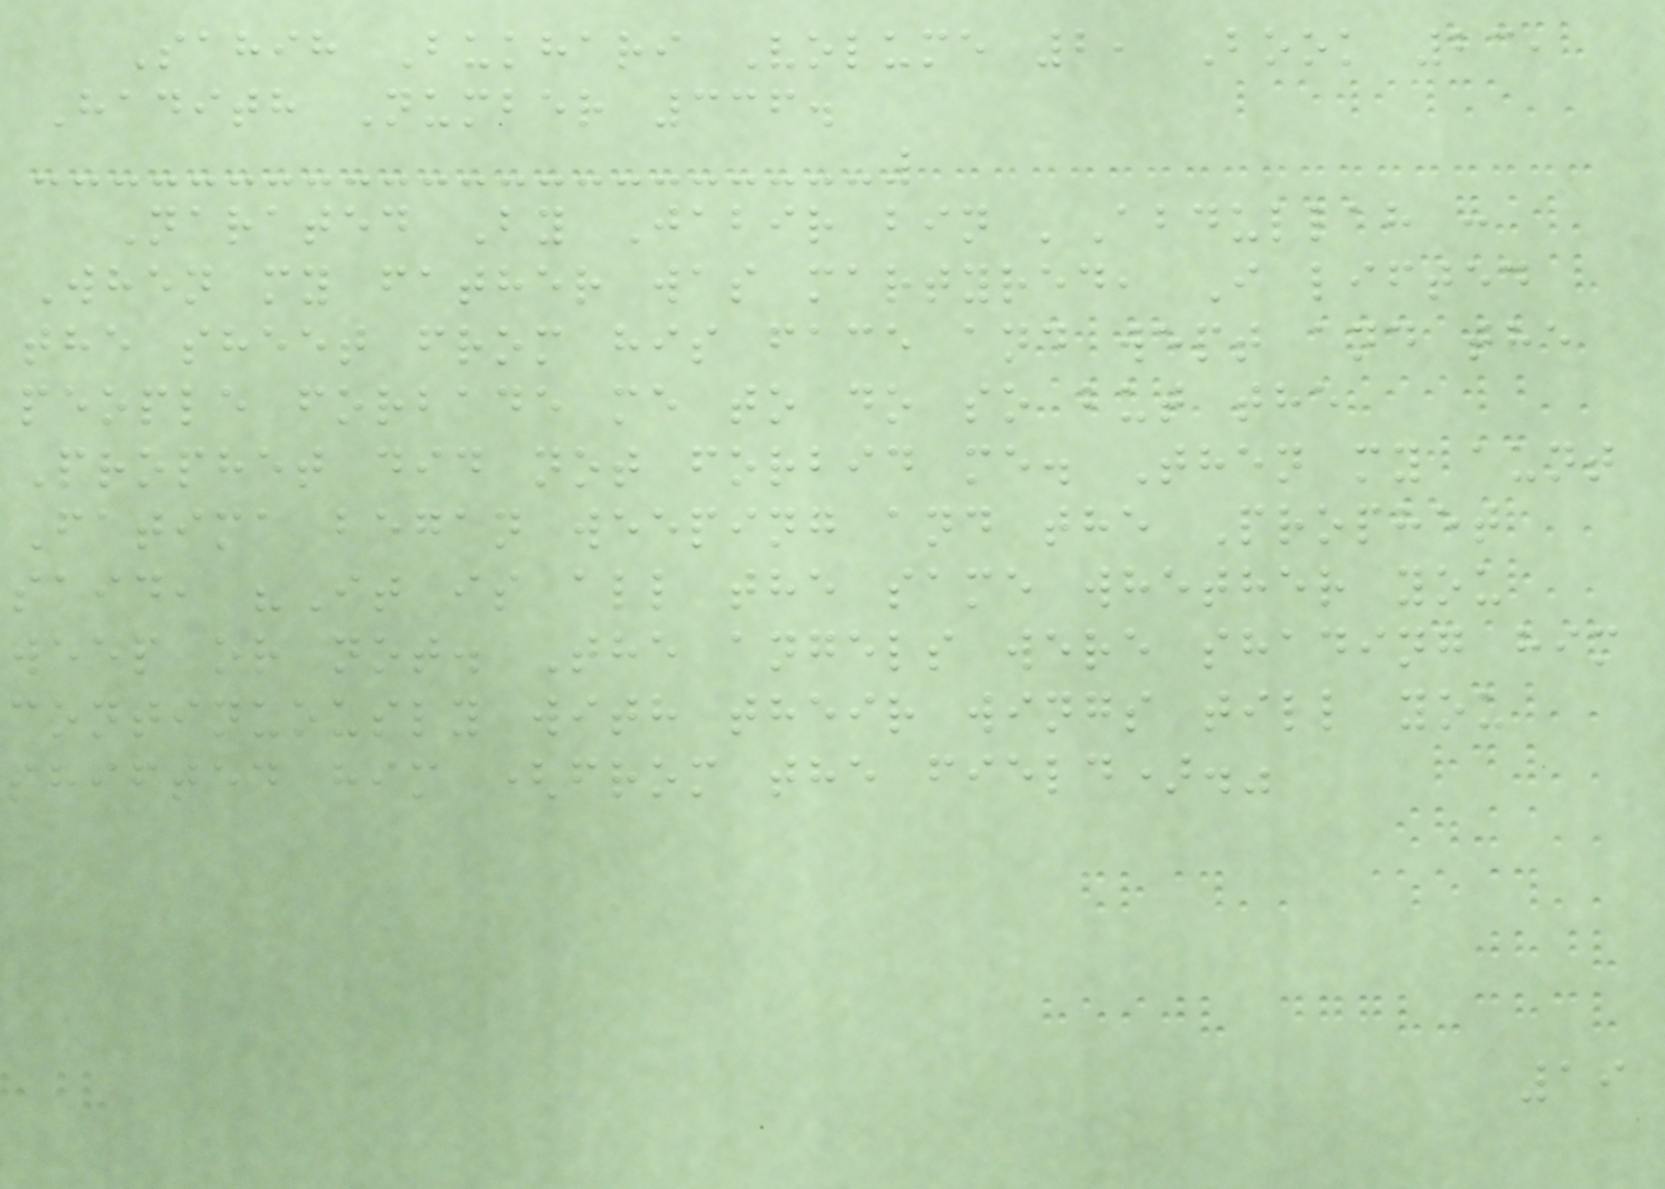Sahih Bukhari Volume 2, Book 23,
Hadith Number 336.
Narated By Jabir bin 'Abdullah :
When my father was martyred, I lifted
the sheet from his face and wept and the
people forbade me to do so but the
Prophet did not forbid me. Then my aunt
Fatima began weeping and the Prophet
said, "It is all the same whether you
weep or not. The angels were shading him
continuously with their wings till you
shifted him (from the field)."
19
